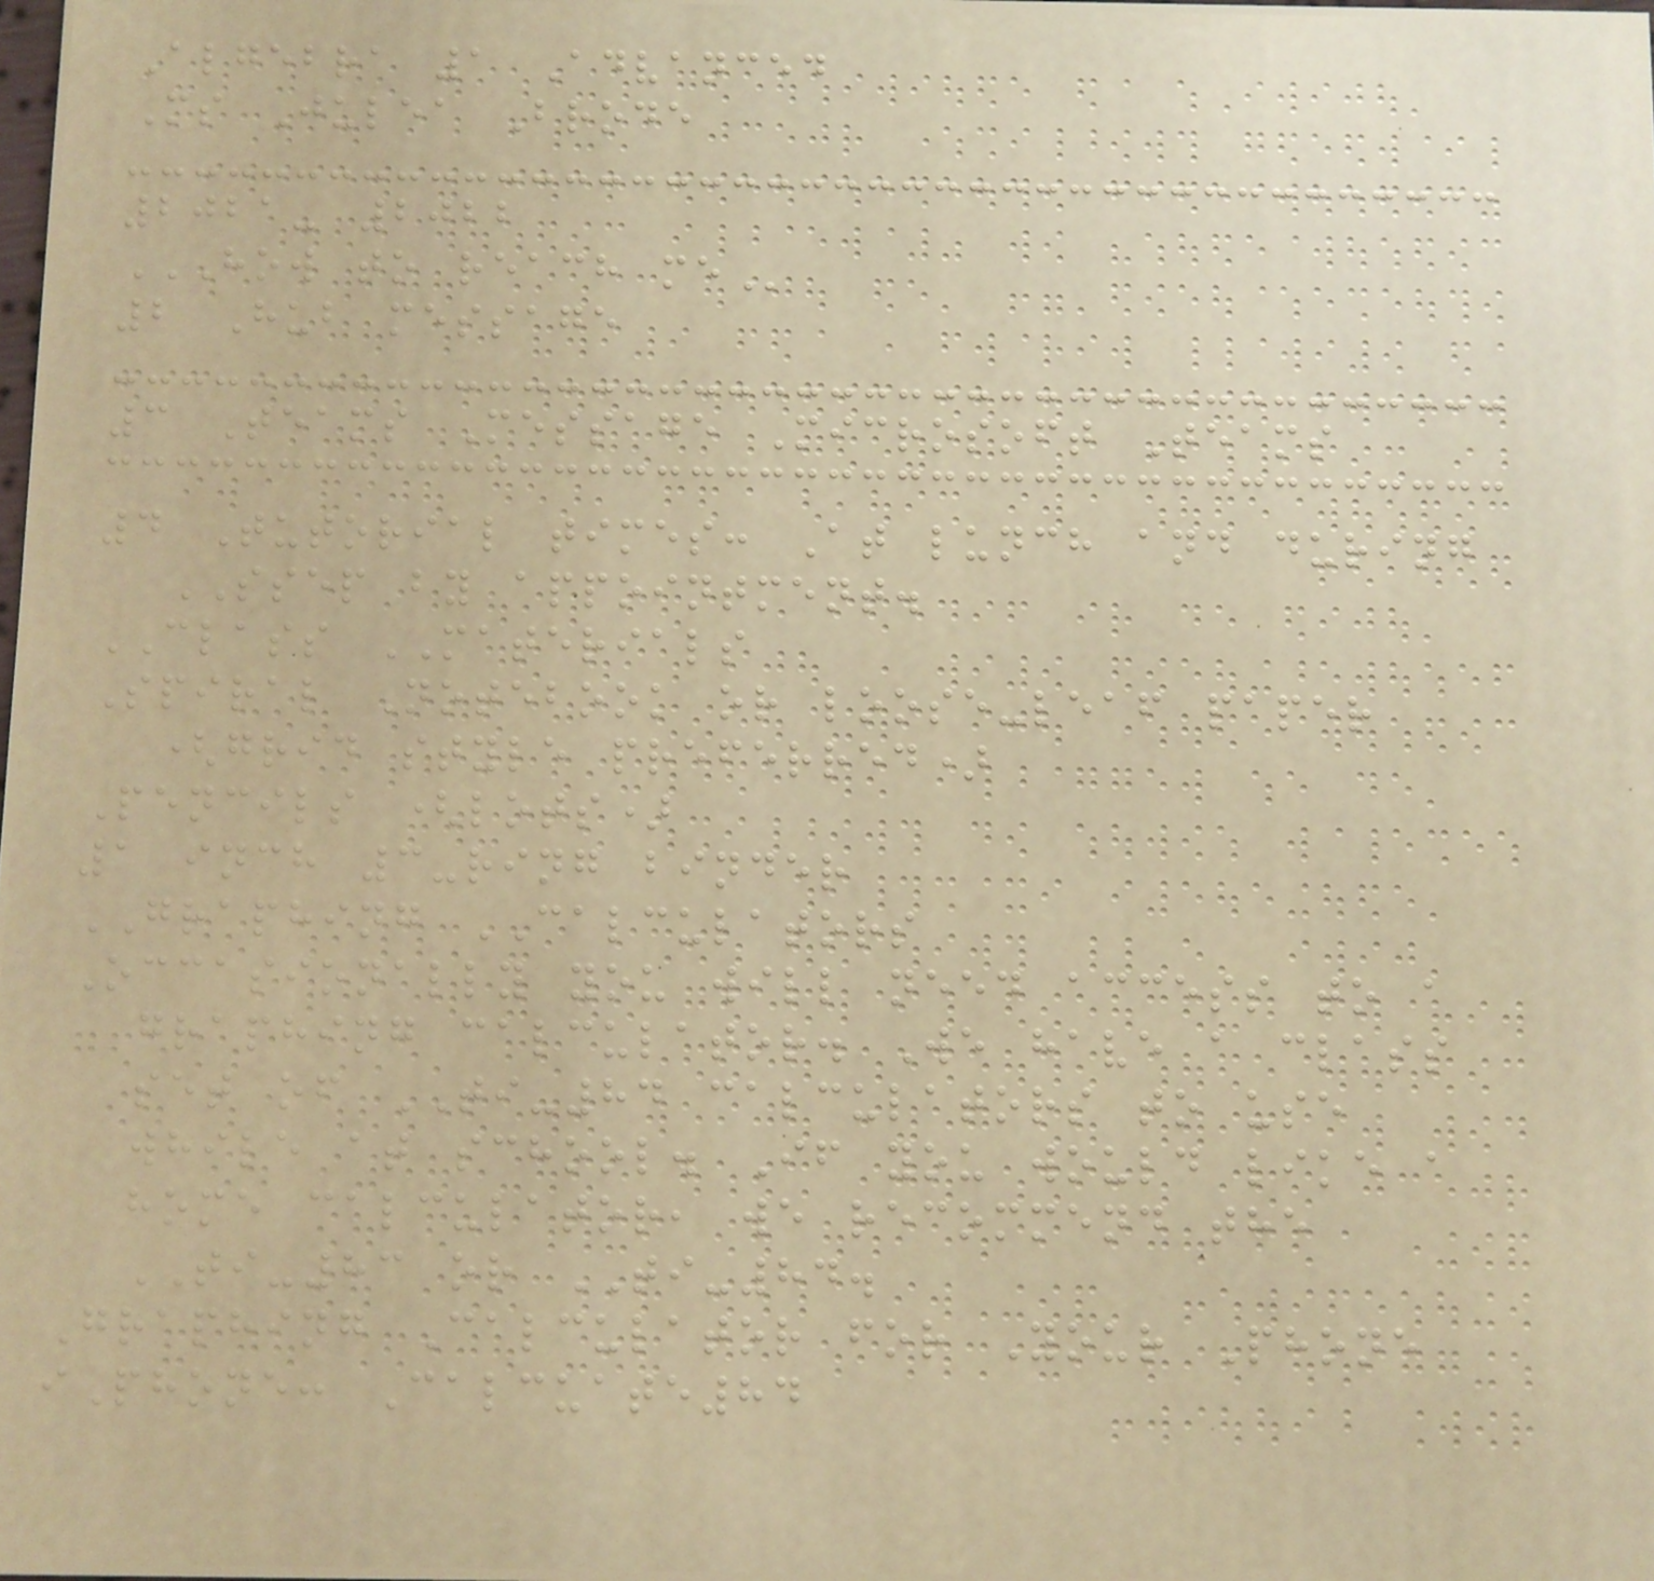Algebra 1 Advanced
Ms Julea Brode
2021- 2022
HOW TO REACH ME
2 Hub message
3 Teams Message Microsoft Teams
4 Tutorial times: At lunch and during
SSEP by appointment.
CLASS MATERIALS
Spiral Notebook or loose-leaf paper
(grid style preferred)
Pencils (lots)
1 inch 3-ring binder
GRAPHING CALCULATORS
Occasionally you will need access to a
graphing calculator. We have a class
set of TI-84 calculators to use
while at school. If you would like a
home calculator, we recommend the
TI-83 or TI-84.
Graphing Calculator for Your Phone
iPhone: Calcuate84
